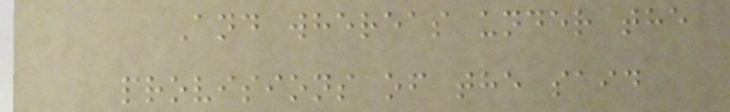And whereas under the
provisions of the said
